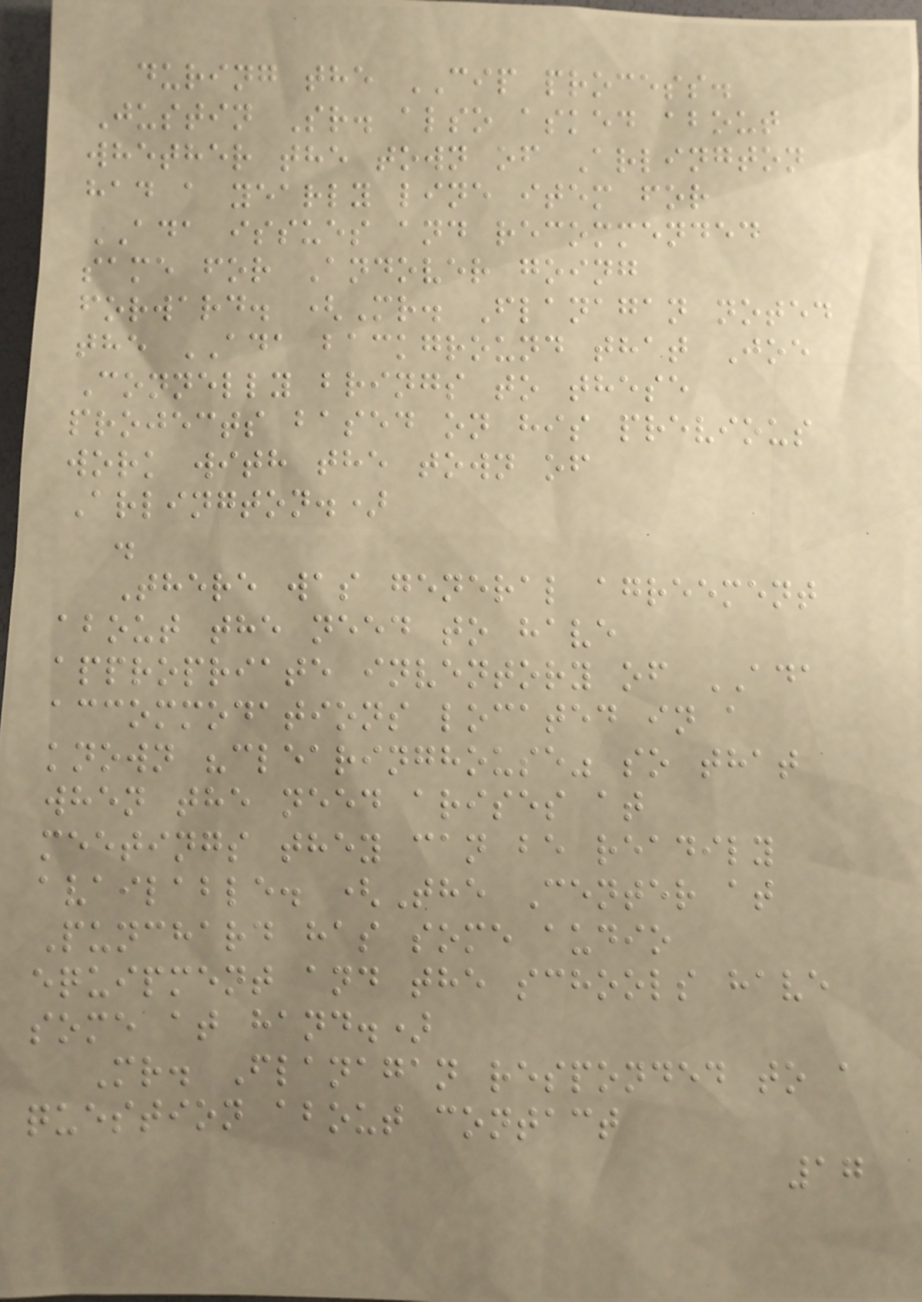during the CIP process.
Justin Sr. also asked about
whether the town of Arlington
had a yearly line item for
ADA issues and recommended
same for Andover going
forward. (Mr. Flanagan noted
the ADA background that Joe
Connelly brings to these
projects based on his previous
work with the town of
Arlington.)
.
There was general agreement
about the need to have
appropriate inventory of ADA
accommodations located in a
known "clearinghouse" so that
when the need arises at
meetings they can be readily
available. (The Center at
Punchard has some audio
equipment and the schools have
some at hand.)
Mr. Flanagan responded to a
question about contact
17
